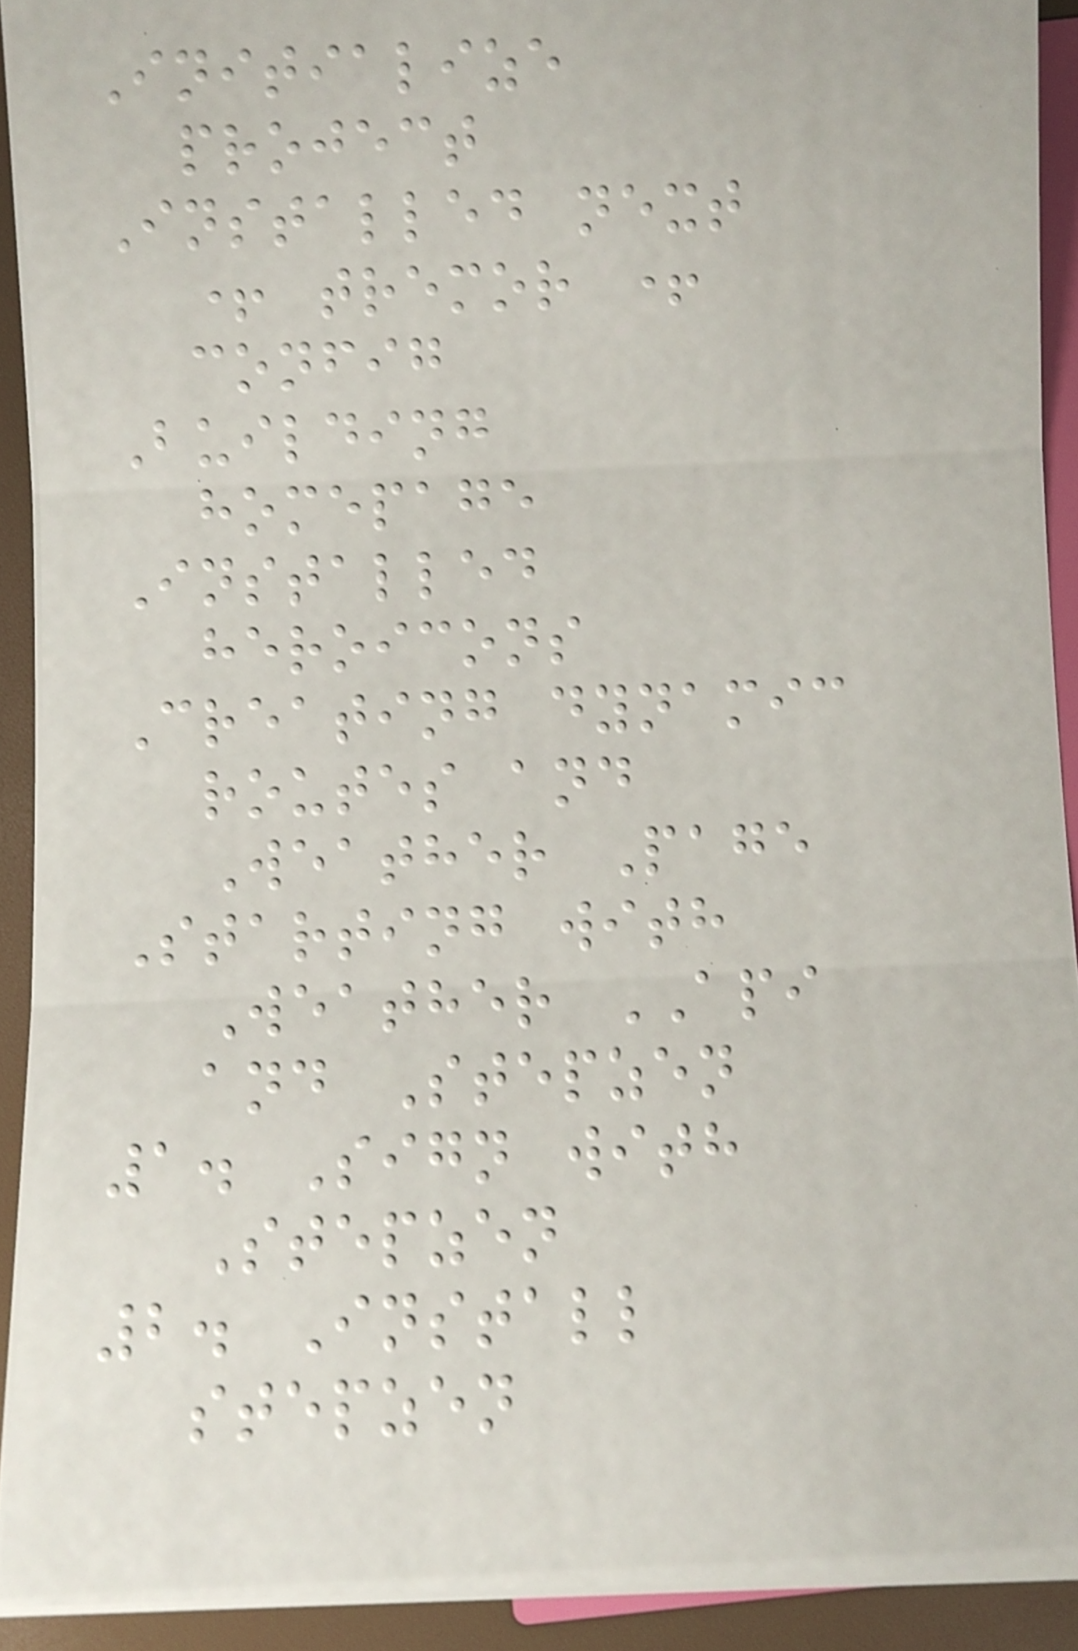Initialize
project
Installed next
+ tremor +
config
Building
homepage
Installed
heroicons
Creating dynamic
routes and
Weather Page
Starting with
Weather API
and Stepzen
1. Sign with
Stepzen
2. Install
stepzen
